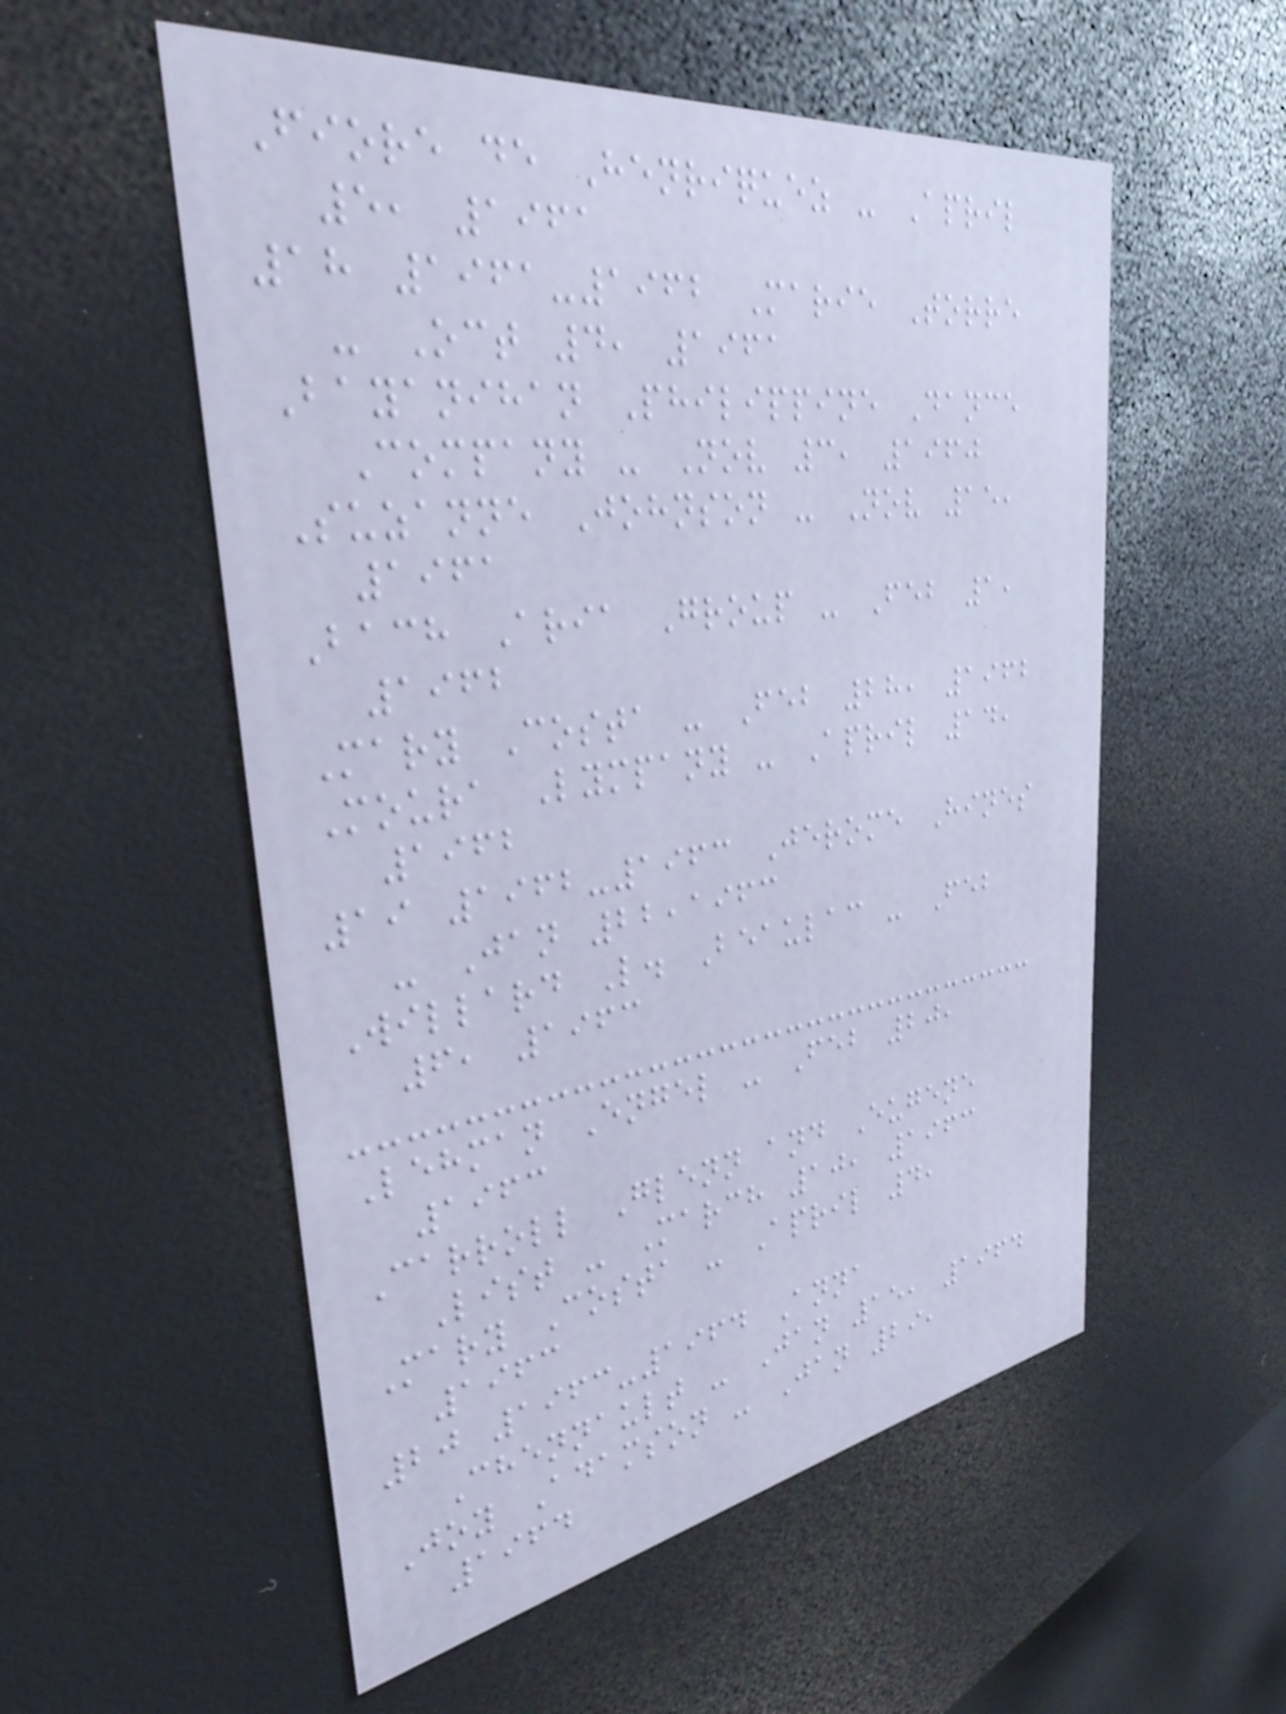Fiore de Henriquez - April
5, 1961
18 1961-1962 Marie Torre
- Oct 4, 1961
Bayanihan Philippine Dance
Company - Nov 3, 1960
Suzanne Johnson - Nov 15,
1961
Bach Aria Group - Feb 1,
1962
Mary Costa - Feb 28, 1962
Moura Lympany - April 14,
1962
19 1962-1963 Jerome Hines
- Jan 22,1963
Willard L. Beaulac - Feb
6, 1963
Lehman Engel - Feb 20,
1963
Carroll Glenn and Eugene
List - March 10, 1963
Mary Costa - April 4,
1963
20 1963-1964 Anna
Chennault - Jan 15, 1964
Joy Adamson - Jan 29,
1964
